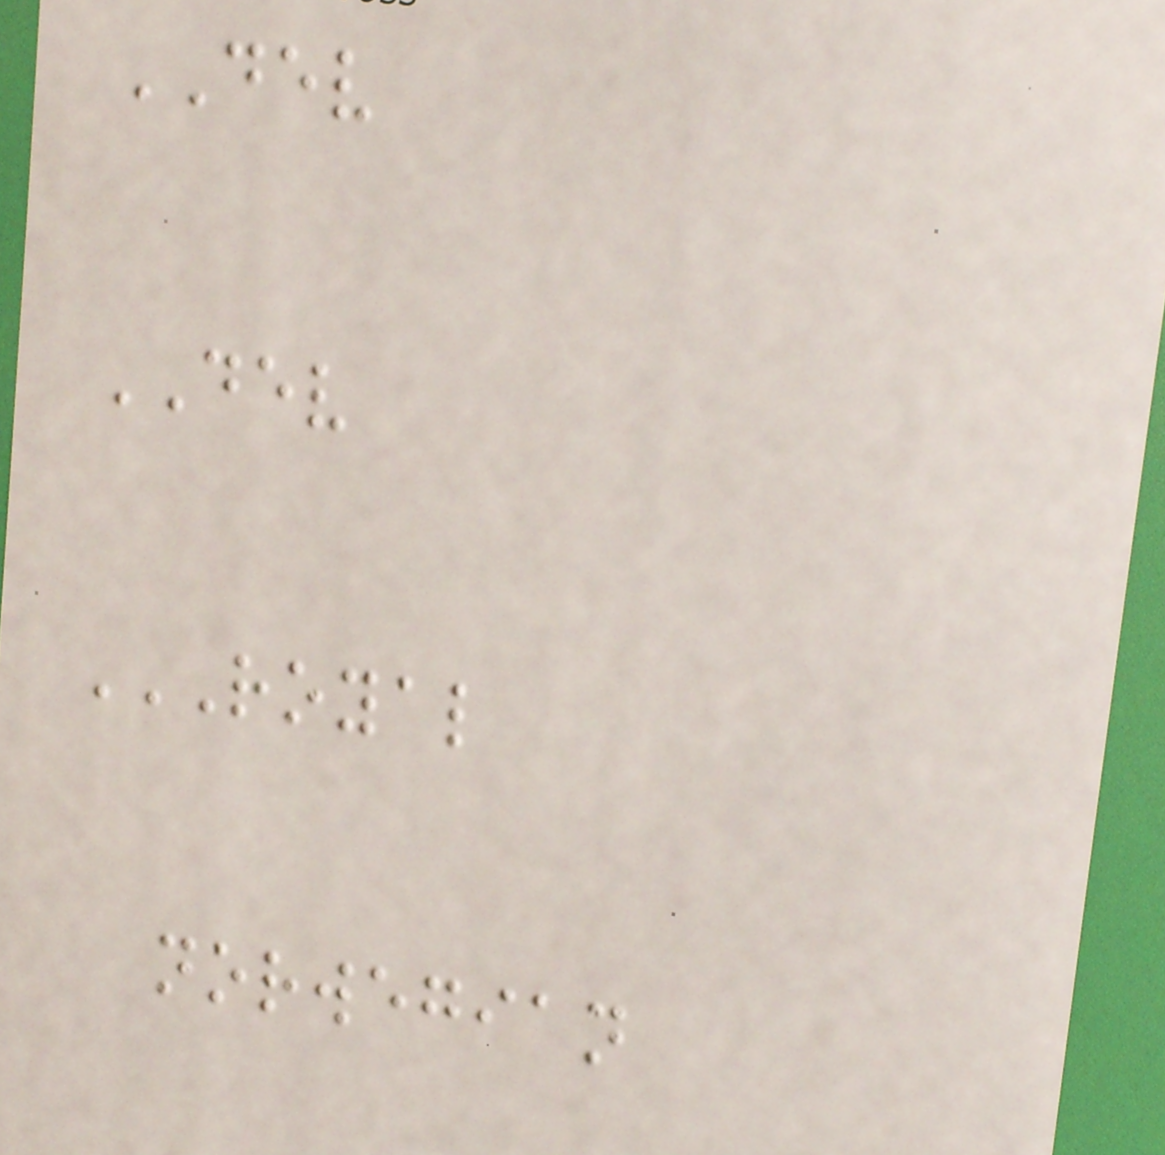DEV
DEV
ROYAL
NORWEGIAN
